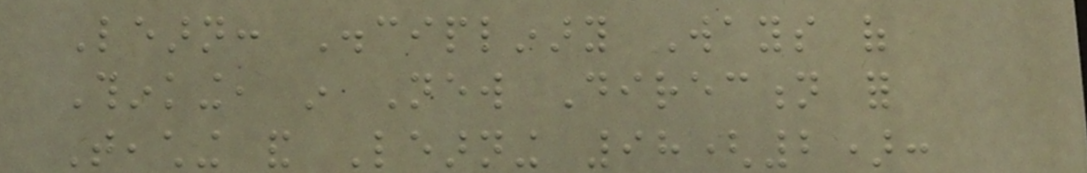Learn: Disciplinary Ways of
Thinking, in New Direction for
Teaching and Learning 98(2):
